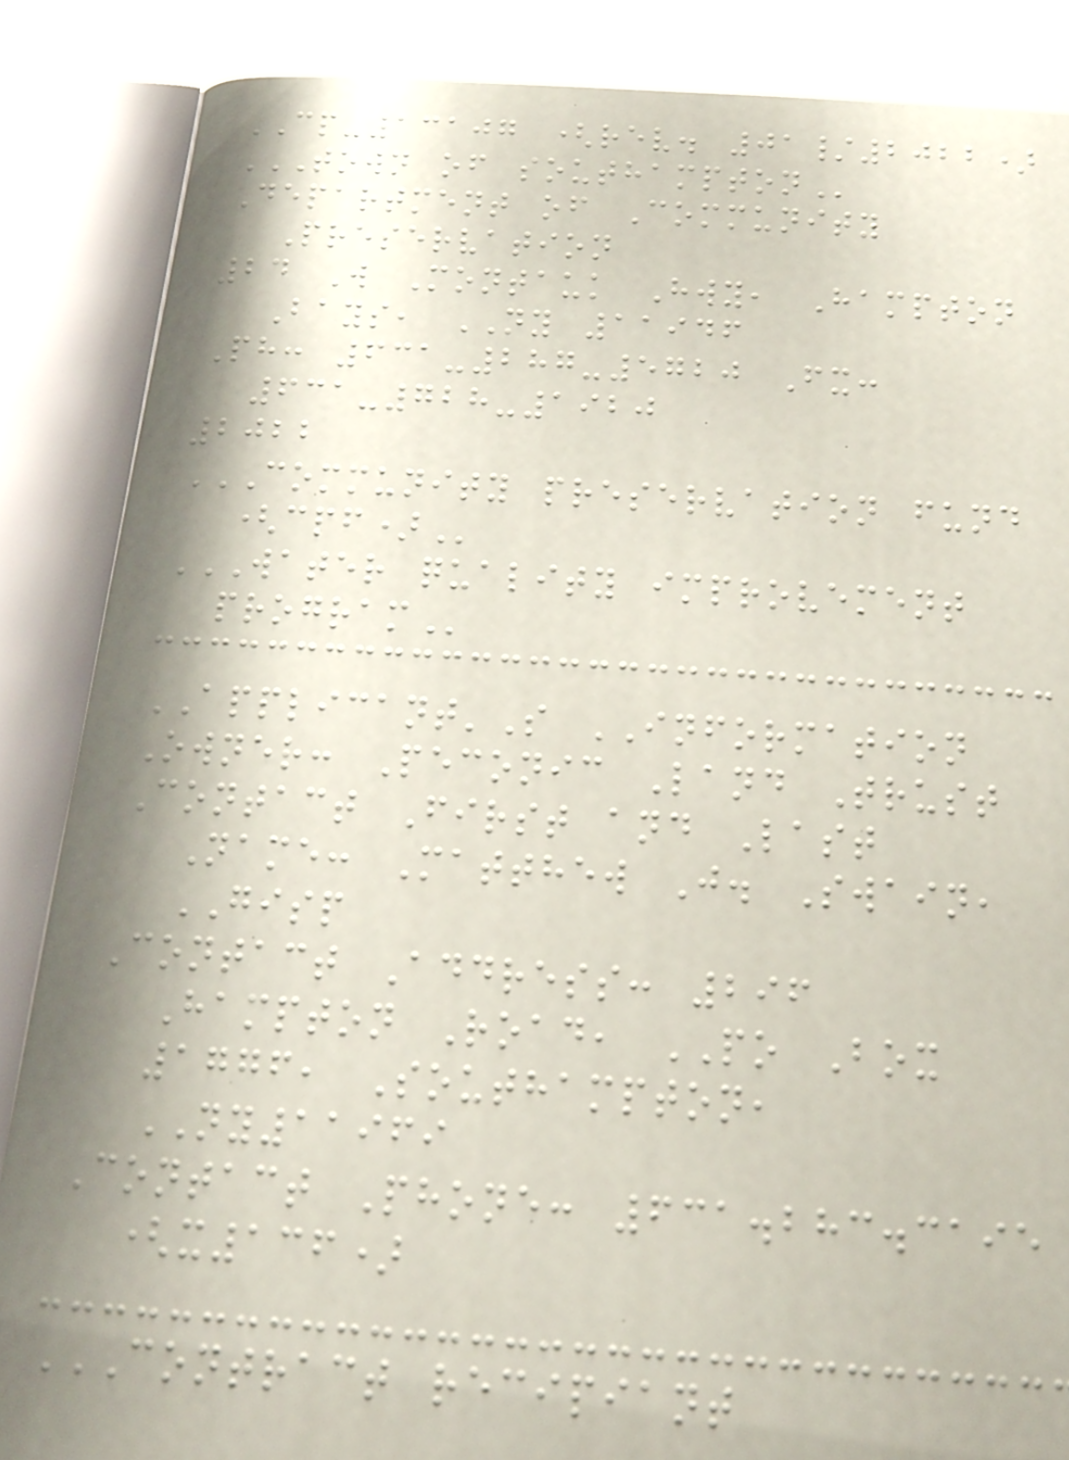CP-13107 (rev. 01/2022)
TOWN OF SOUTHAMPTON
Department of Community
Preservation
24 W Montauk Hwy, Hampton
Bays, NY 11946
Ph: 631-287-5720 Fx:
631-728-1920
2022
COMMUNITY PRESERVATION FUND
(CPF)
WATER QUALITY IMPROVEMENT
PROGRAM
APPLICANT'S INFORMATION
Owner: Peconic Land Trust
Contact First and Last
Name: Matthew J. Swain,
GISP
Contact Address: 296
Hampton Road, PO Box
1776, Southampton,
NY11969
Contact Phone: 631.283.3195
(x136)
CONTRACT RECIPIANT
